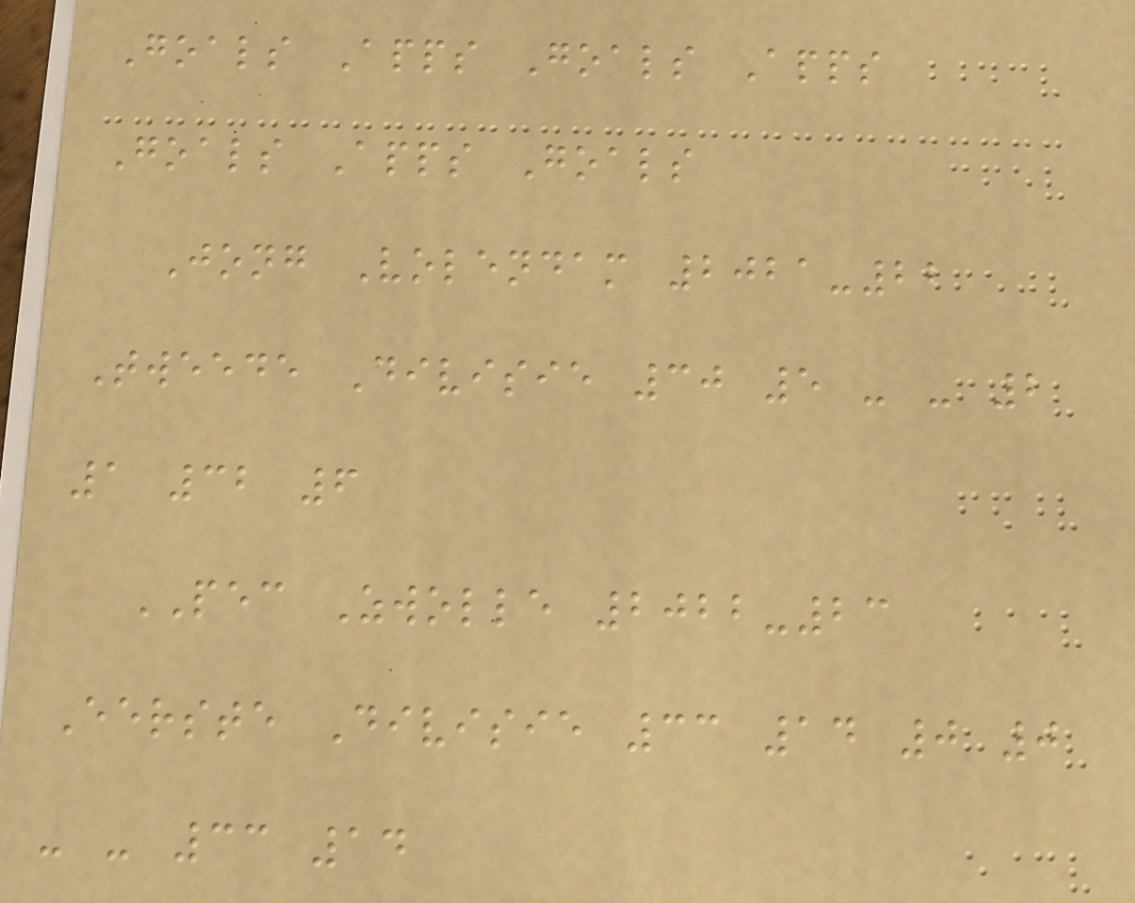Goals Apps Goals Apps
Goals Apps Goals
Jong Volendam 2021-22
Tweede Divisie 30 5 - - 2
1 32 6
PEC Zwolle 2022-23
Eerste Divisie 33 14 0 0
- - 33 14
